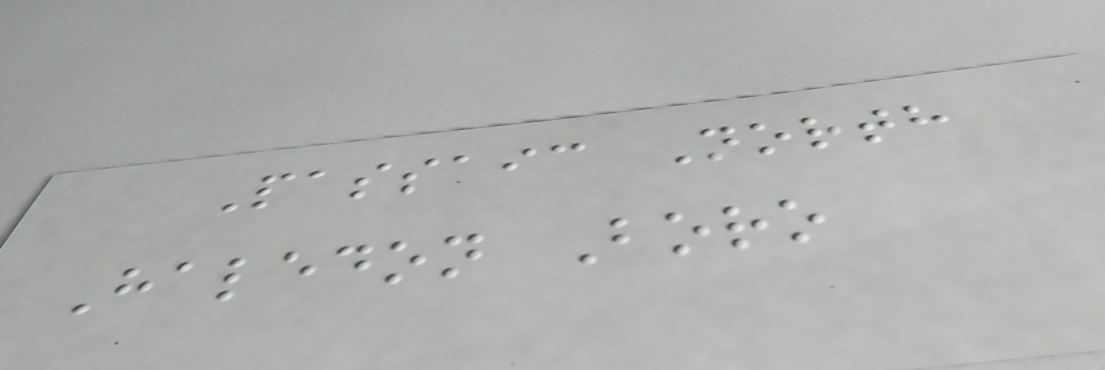Passaic North
Haledon Boro
